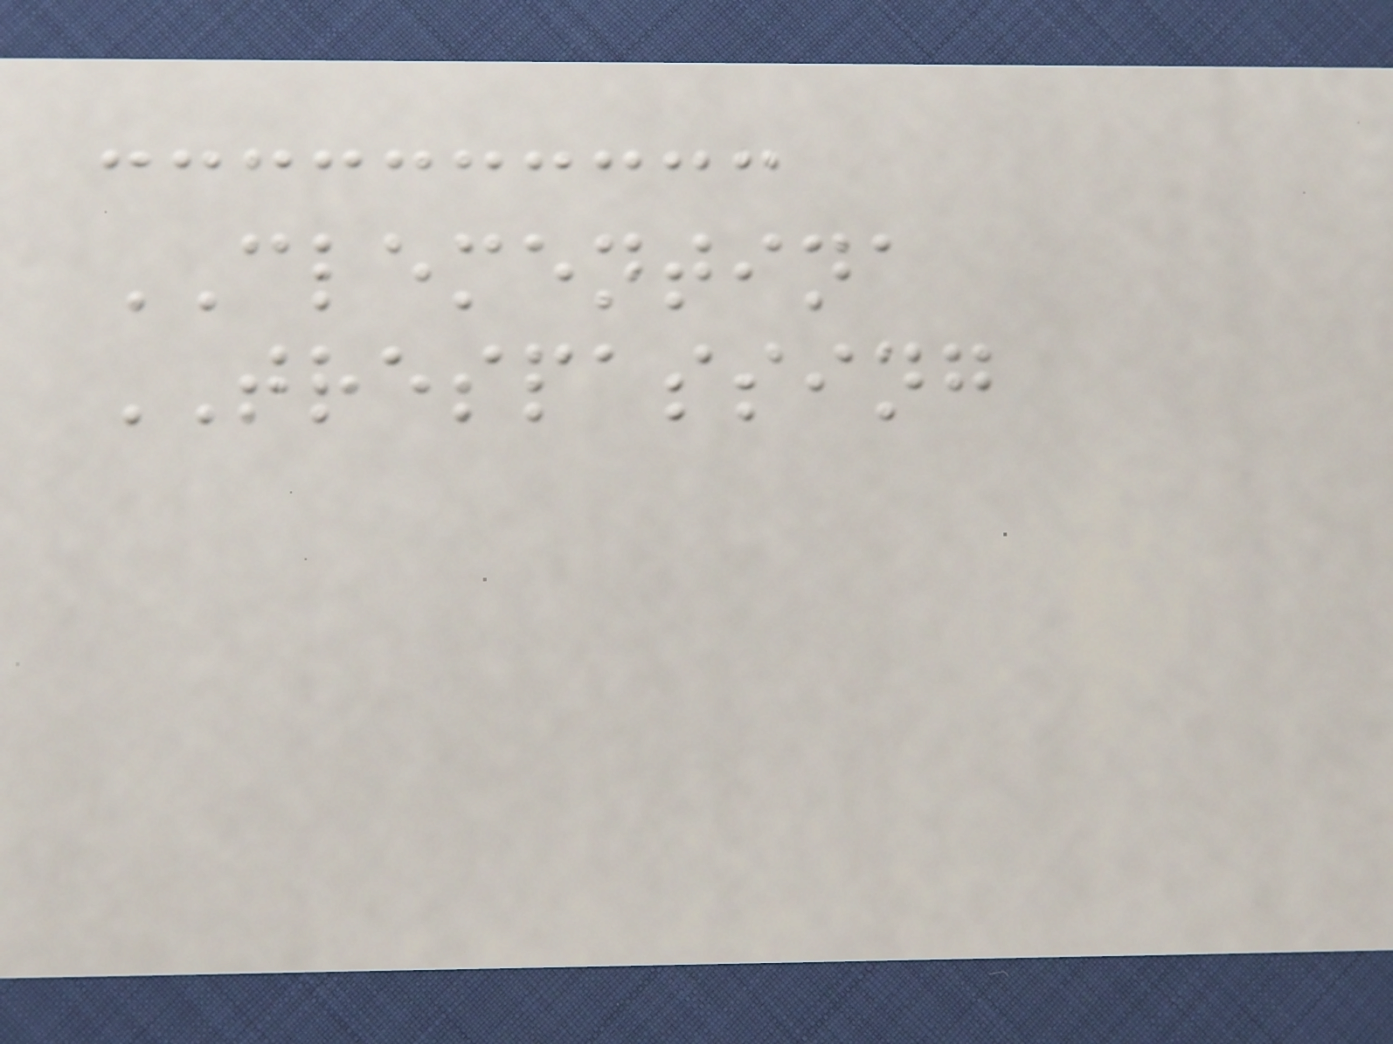CLEMENTINA
TRESPASSING
